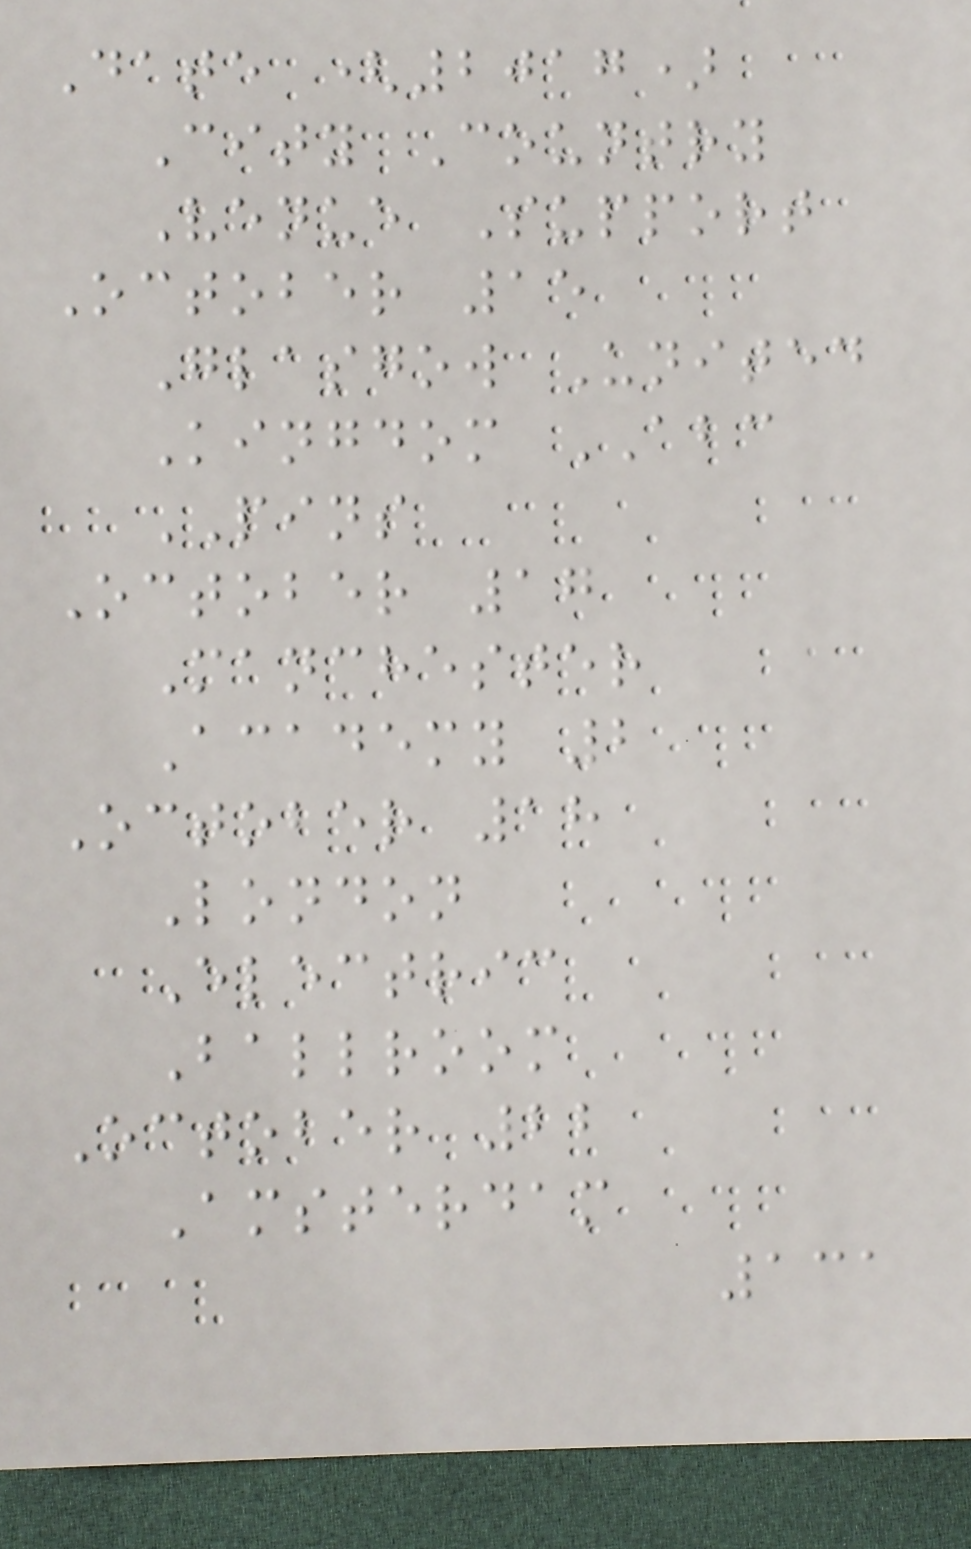Date (2017)
City Country
Venue Support
October 15
Glasgow United
Kingdom ABC
PINS
October 17
Manchester
Academy 2
October 18
London
Electric
Ballroom
October 22
Amsterdam
131
